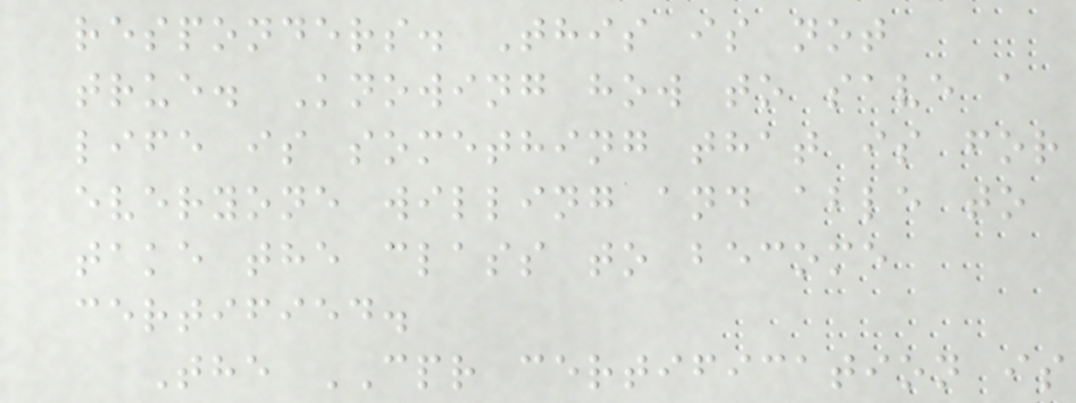responders. This is not
true. Knowing how to save a
life is something that is for
everyone willing and able to
take the class to become
certified.
The CPR certification is
